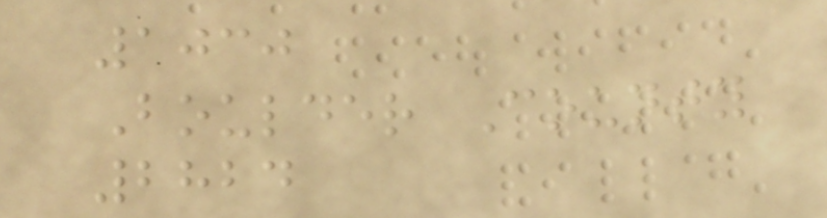1030
Boulder County
2824
